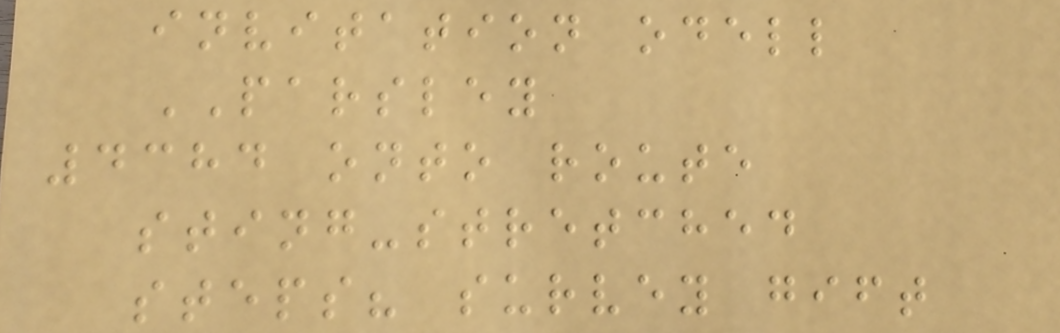invitation odell
PARSLEY
4384 onto route
sting-stretched
steps? survey gift
